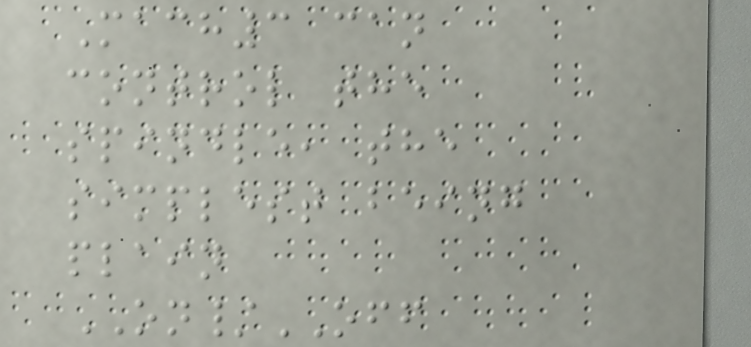Mach3 can
control the
spindle, the
simplest being
plain
ON/OFF
